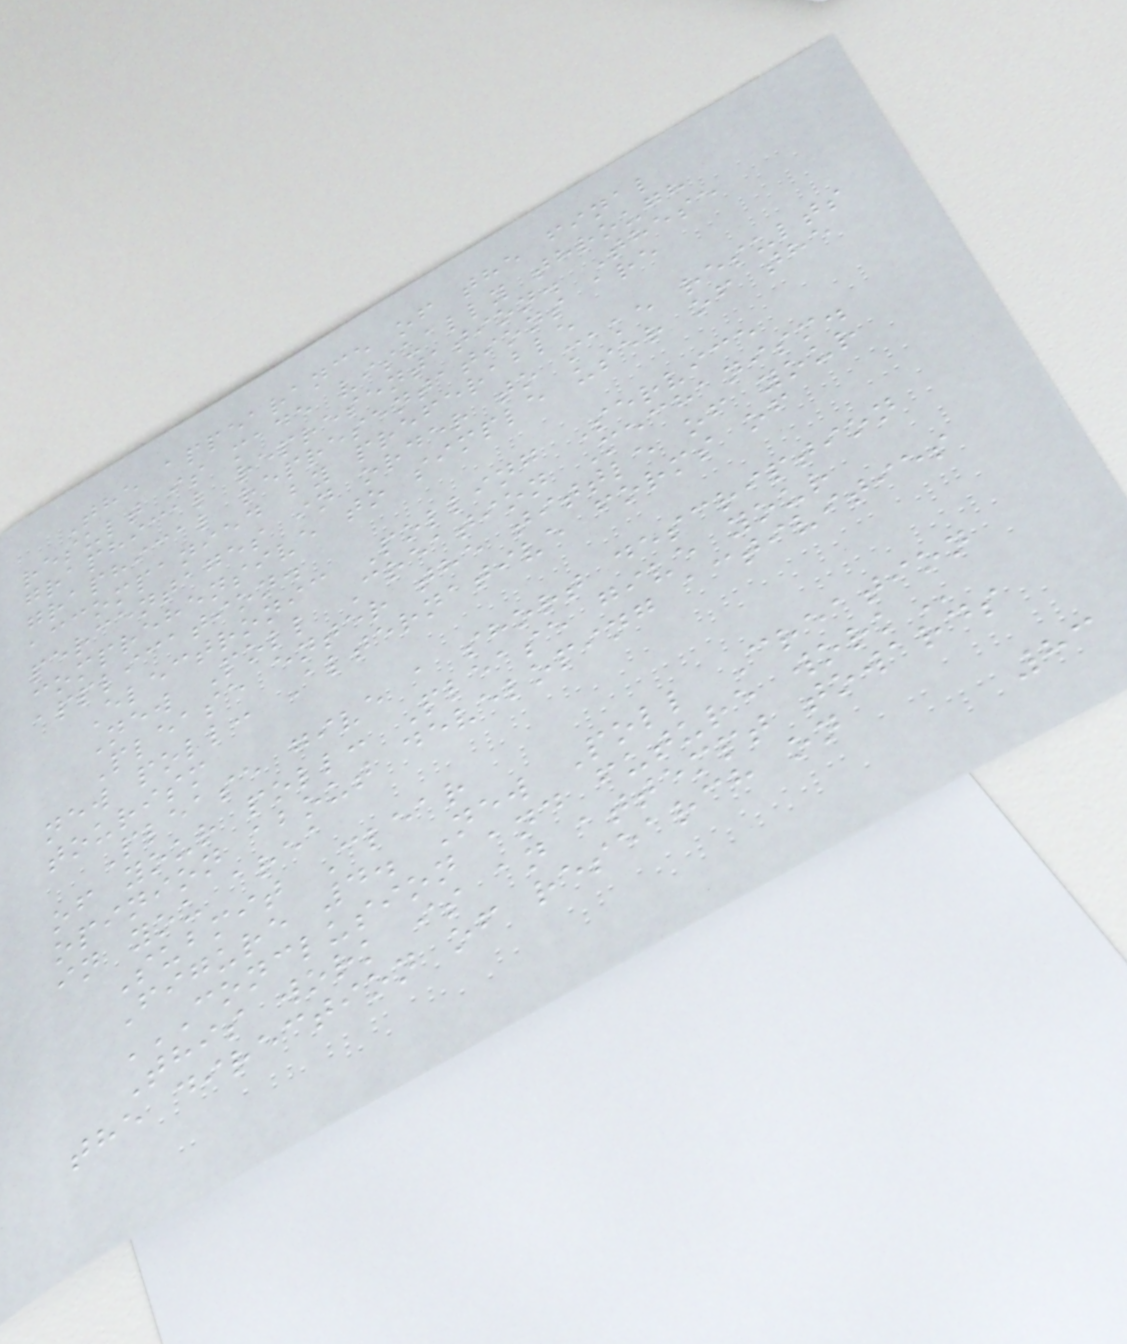The appearance of the final
result is made visually through
graphical representation. These
graphical representations are
accompanied by preferable
percentages in order to make results
comprehensive to simple user of the
application.
Electronic Polling Service
New Poll Creation Mechanism.
Please enter the tittle of your
new poll: Alternative forms of
tourism
Please give a short description
of your poll: Please give your
opinion about developing activities
in you area
Submit Clear
Figure 4. New Poll Creation
CONCLUSION AND FUTURE WORK
This work is an attempt towards
the direction of research on
83
